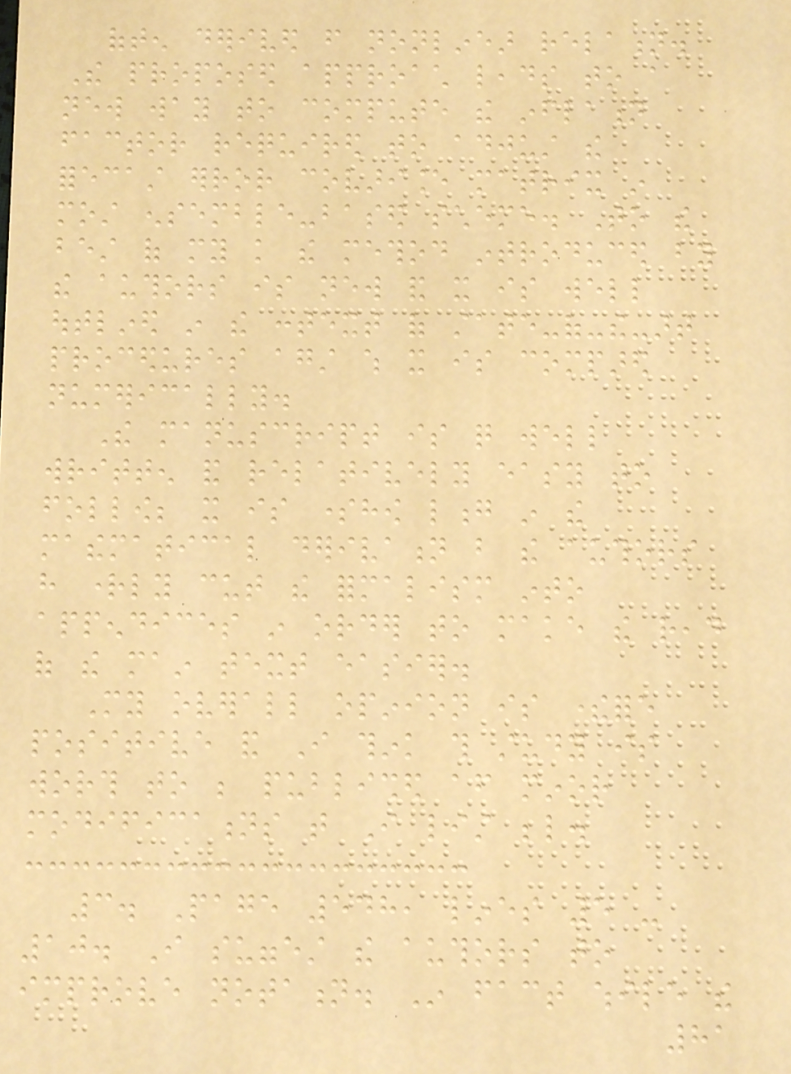often derived from nonlinear relation.
The proposed approach leads to a
new way to compute the inflation
factor required to adjust the
forecast error covariance matrix in
most ensemble-based scheme. To the
best of my knowledge the method introduced by
the authors is new and it is well
outlined in the context of state-of-the-art
procedures against which it is compared
numerically.
The manuscript is quite well
written and relatively easy to
follow; it is somehow long in the
mathematical derivation but the authors
have rightly cut the formalism into
appendices in order to make the read
of the main text easier.
My overall opinion is therefore
positive and I think this study is
worth to be published after minor
modifications that I list below.
3. Page 548, lines 5 -
10. I suggest the authors to
improve notation. In fact while the
81
